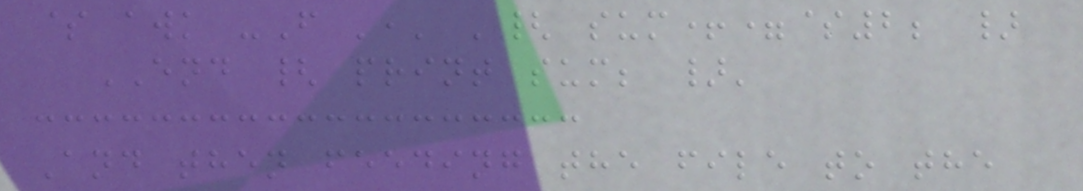$ awk -F ',' '{ sum+=$2; }
END { print sum; }'
And then feeding the file to the
